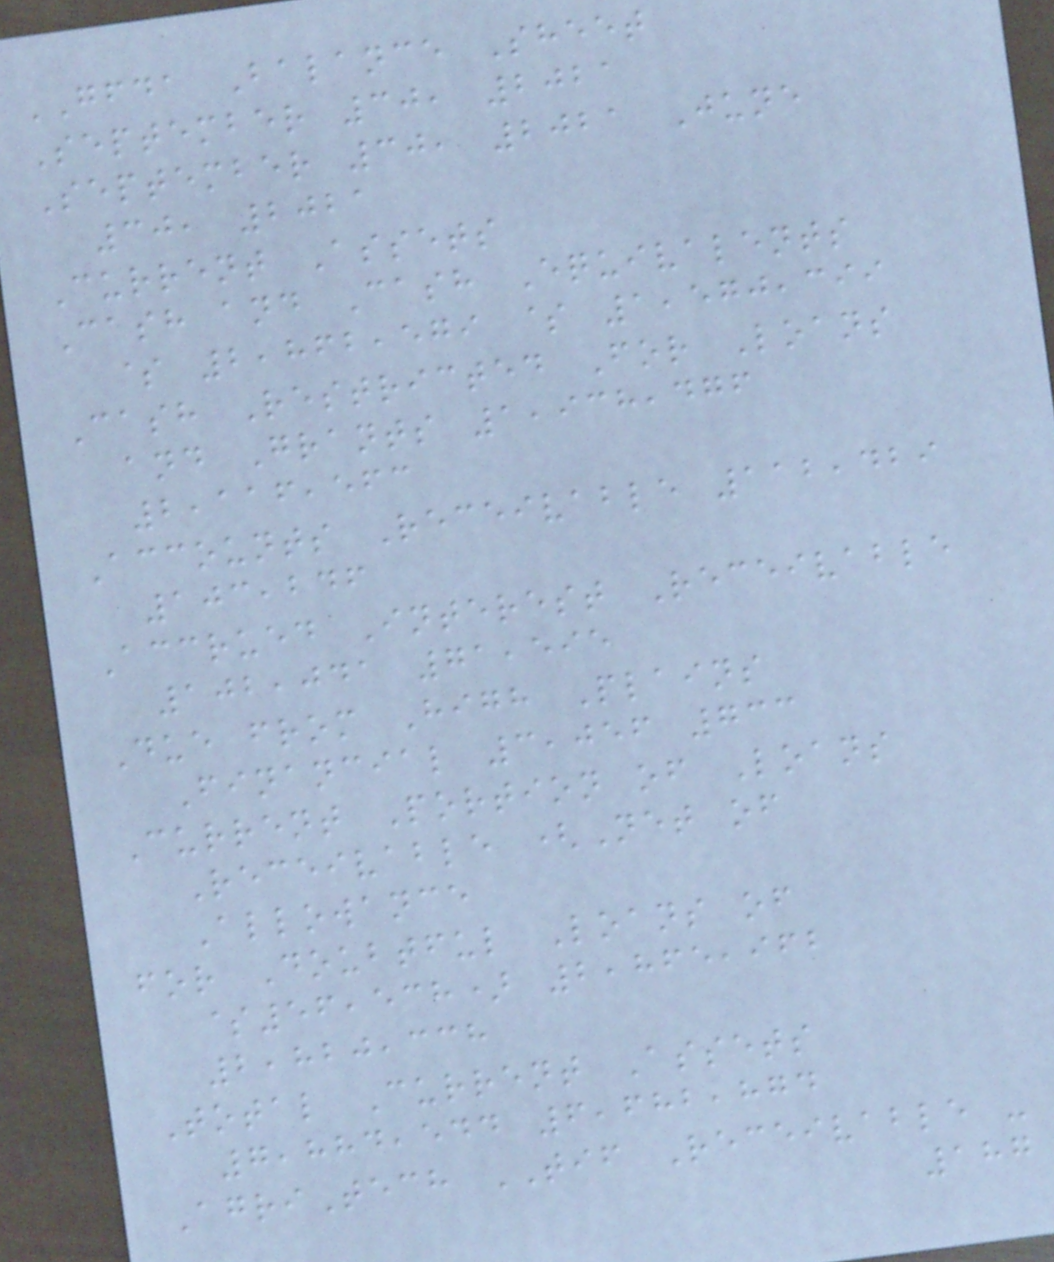GFDA Balance Sheet
September 30, 2021
September 30, 2021 June
30, 2021
Current Assets
Cash and Cash Equivalents
$ 2,862,579 $ 1,570,399
Cash Restricted For Loans
and Grants 1,938,476
2,116,563
Accounts Receivable 112,429
103,246
Accrued Interest Receivable
102,041 71,595
Due from High Plains
Financial 3,056 733
Current Portion of Loans
Receivable (Net of
Allowance
for Doubtful Loans of
$56,538) 2,865,962
2,820,338
Total Current Assets
7,884,544 6,682,874
AgriTech TIF Receivable -
187
